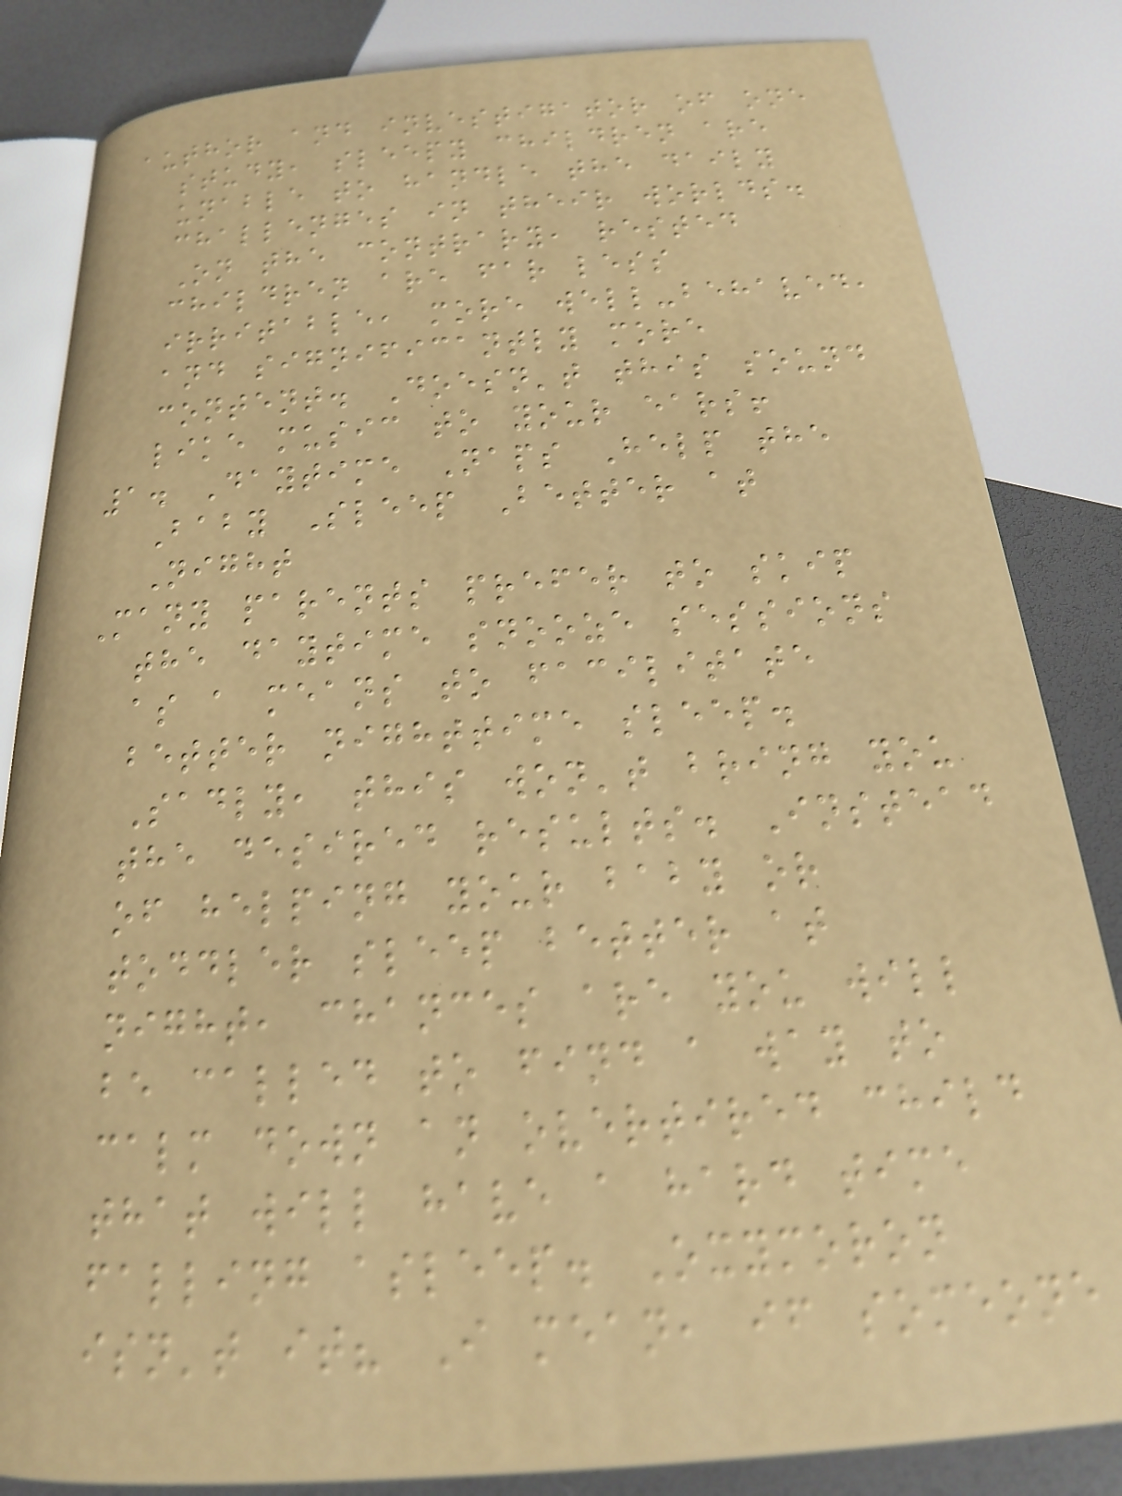author and investigator of one
study, sleepy children are
unable to handle the daily
challenges in their worlds.
On the contrary, rested
children are far less
irritable, more well-behaved,
and significantly more
content. Doesn't this sound
like music to your ears!
1. Daytime Naps Help the
Baby Sleep Better at
Night
Many parents prefer to skip
the daytime snooze sessions
as a means to facilitate
better nighttime sleep.
Sadly, this won't bring you
the desired results. Instead
of helping your baby or
toddler sleep better at
night, chances are you will
be called to find a way to
calm down an overtired child
that will have a hard time
falling asleep. Oxymoron
isn't it? I mean, if someone
